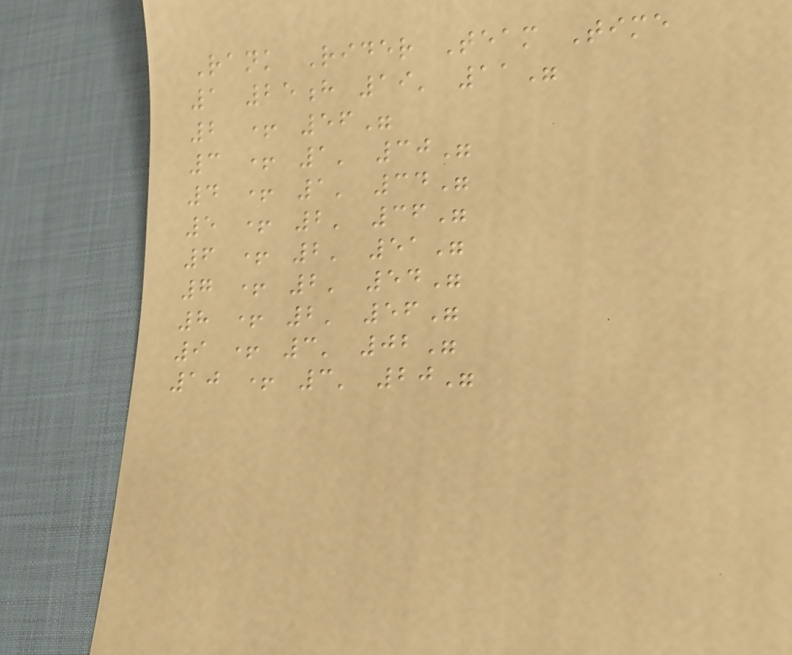Rank Rider Team Time
1 25h 19' 11"
2 + 56"
3 + 1' 30"
4 + 1' 34"
5 + 2' 36"
6 + 2' 51"
7 + 2' 54"
8 + 2' 56"
9 + 3' 02"
10 + 3' 20"
